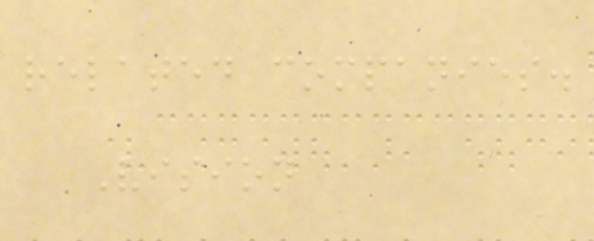related companies.
Vision
